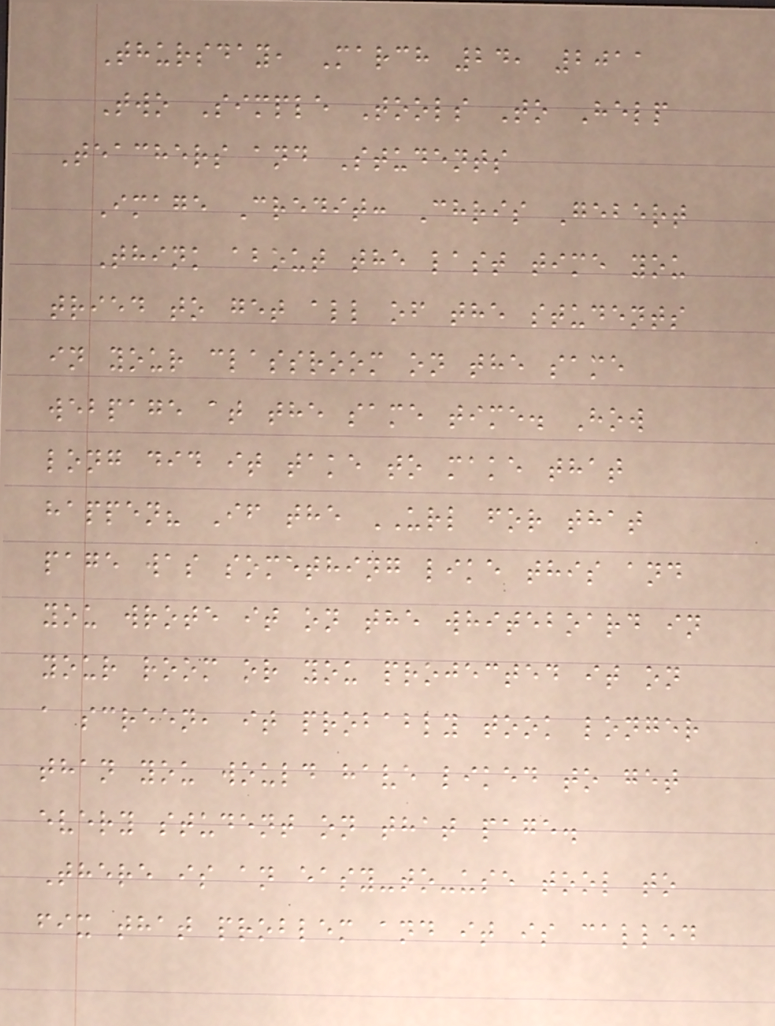Thursday, March 24, 2011
Two Simple Tools To Help
Teachers and Students
Image Credit: Chris Gebert
Think about the last time you
tried to get all of the students
in your classroom on the same
webpage at the same time. How
long did it take to make that
happen? If the URL for that
page was something like this and
you wrote it on the whiteboard in
your room or you projected it on
a screen, it probably took longer
than you would have liked to get
every student on that page.
There is an easy-to-use tool to
fix that problem and it is called
